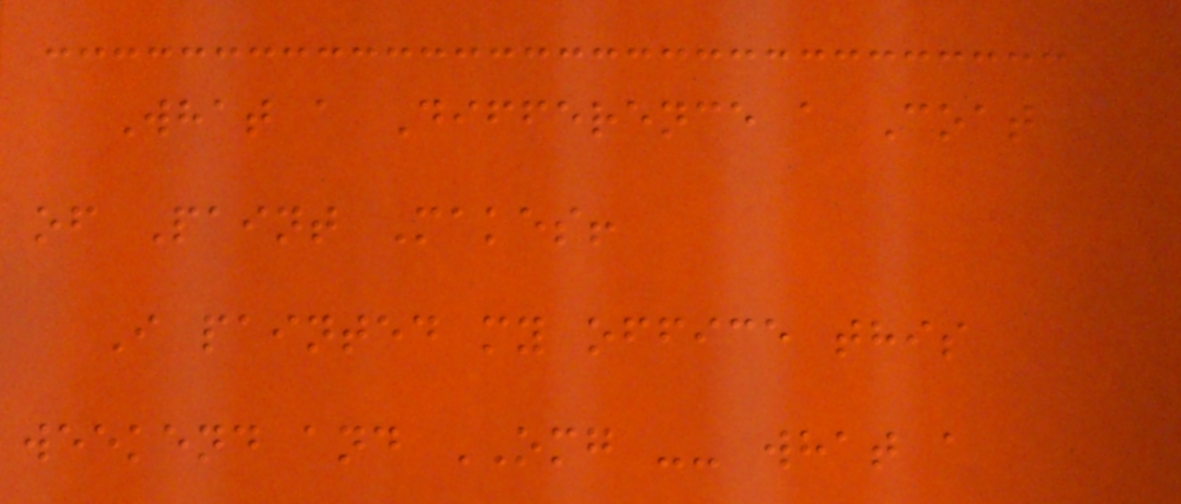What a Difference a Coat
of Paint Makes!
I painted my office this
weekend and OMG -- what a
